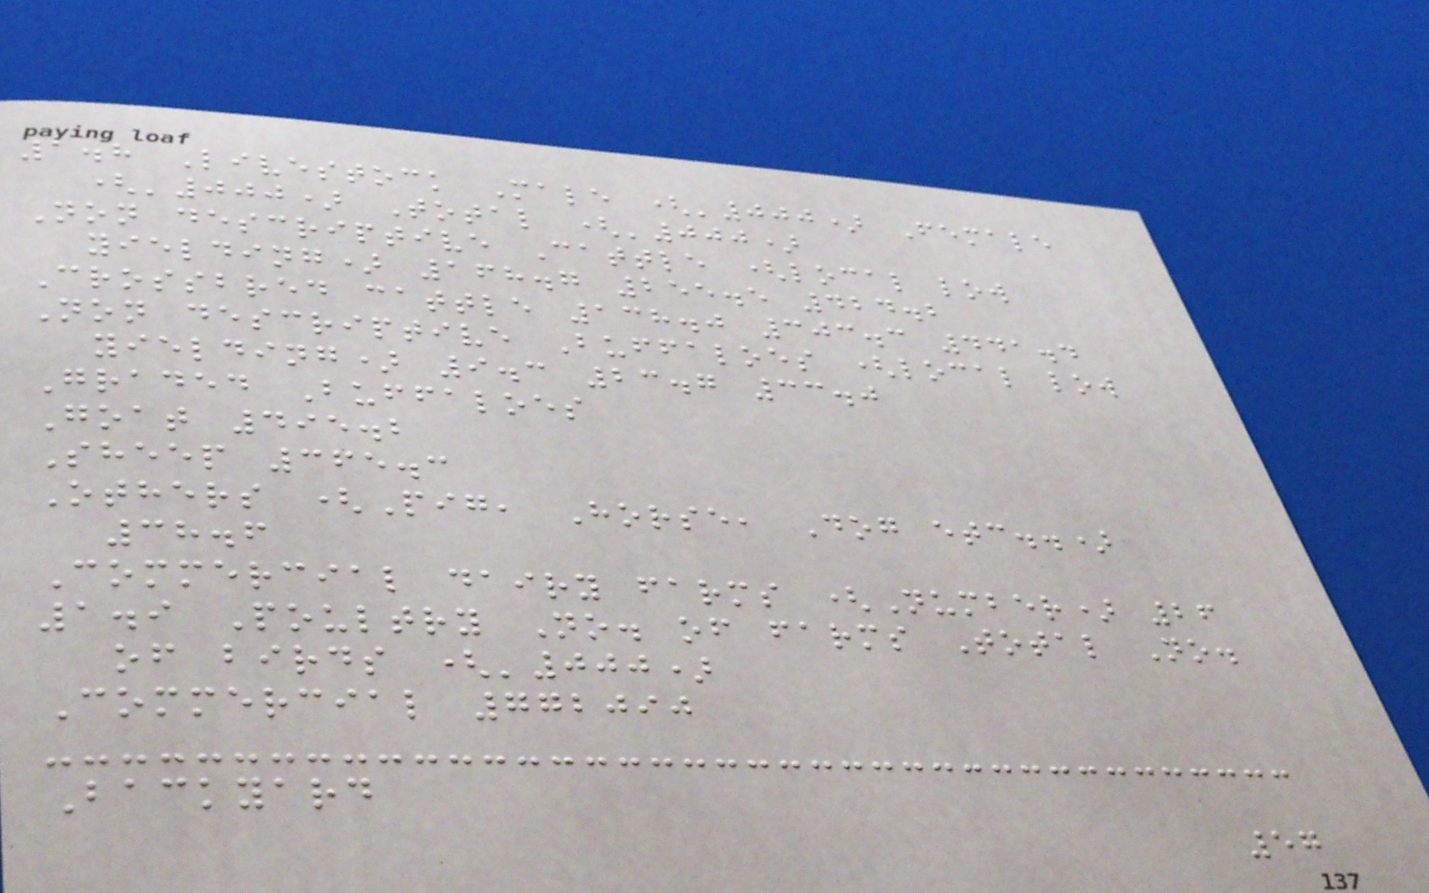1.8 Livestock Male ('000) Female
('000) Total ('000)
Non descriptive Cattle (local low
yielding) 168.7 255.5 424.2
Crossbred cattle 138.0 303.3 441.4
Non descriptive Buffaloes (local low
yielding) 9.3 23.7 33.0
Graded Buffaloes
Goat 495.2
Sheep 365.3
Others (Pig, Horse, Dog etc..)
38.6
Commercial dairy farms (Number) 26
1.9 Poultry No. of farms Total No.
of birds ('000)
Commercial 772090
Backyard
57
